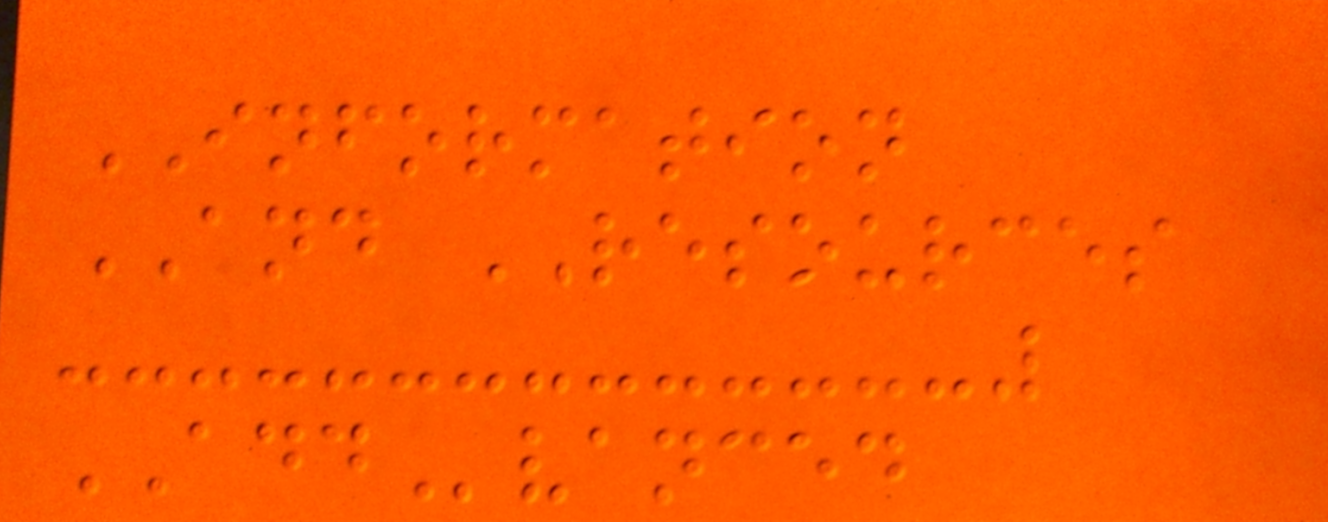INFORMATION
AND RESOURCES
ADDvanced
